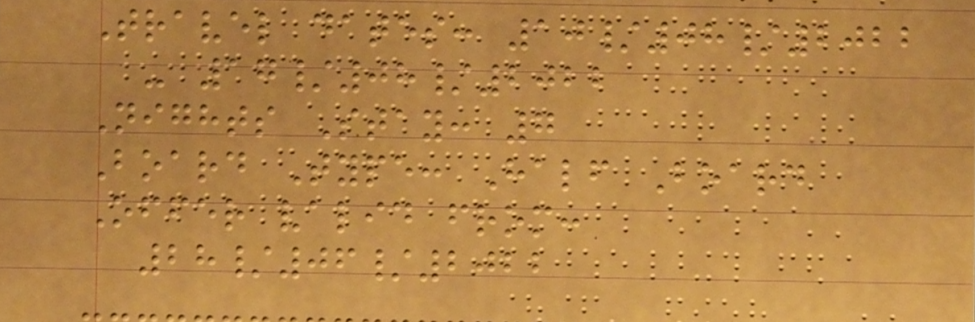Travel dates: 10/08/2022
- 17/08/2022
Nights Stay: 7
Board Type: Half Board
Offer valid from:
28/06/2022
